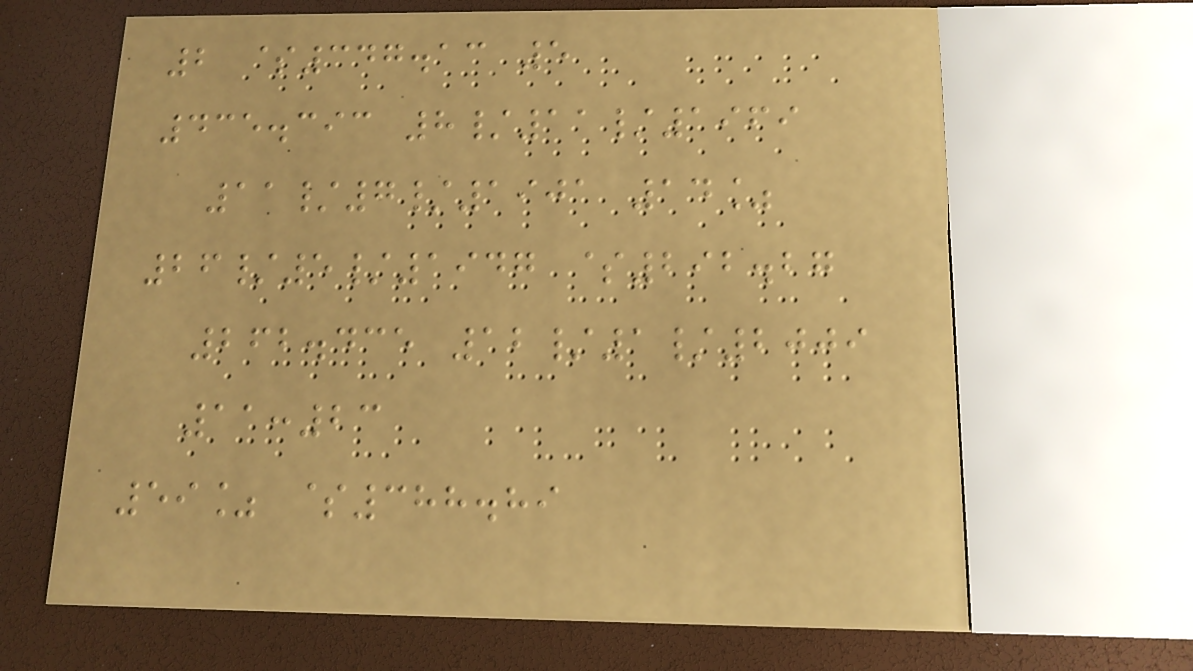2 $347.13 5
435.393 8/11/1969
11/7/1901 14%
26/5/1947 $292.27
262.435 12/1/2009
11:23
59% $388.89
